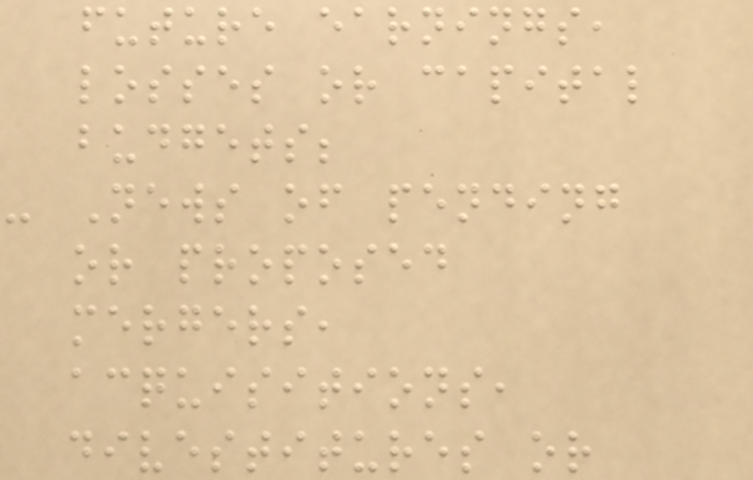future earnings,
losses or capital
budgets;
- News of pending
or proposed
mergers,
acquisitions,
divestitures or
